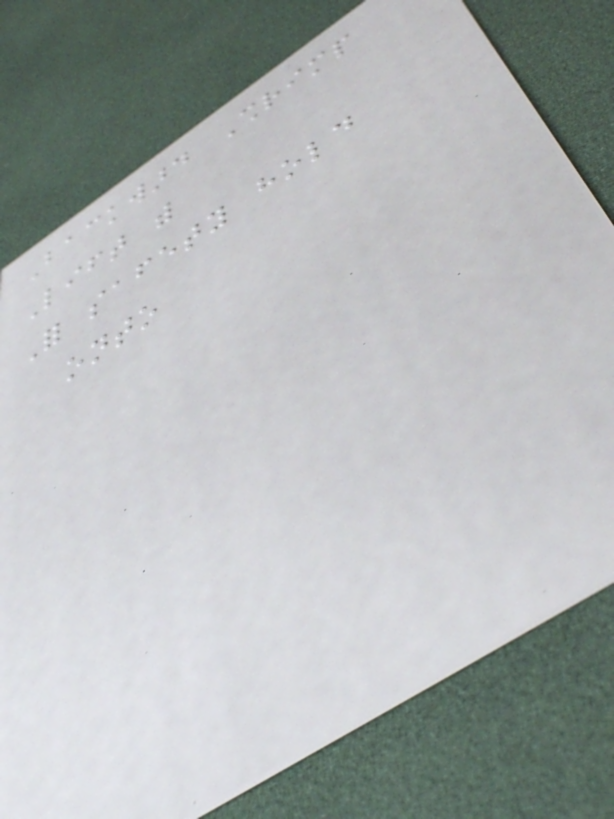Backward Shrimp
Lift with
For safety hold
onto
